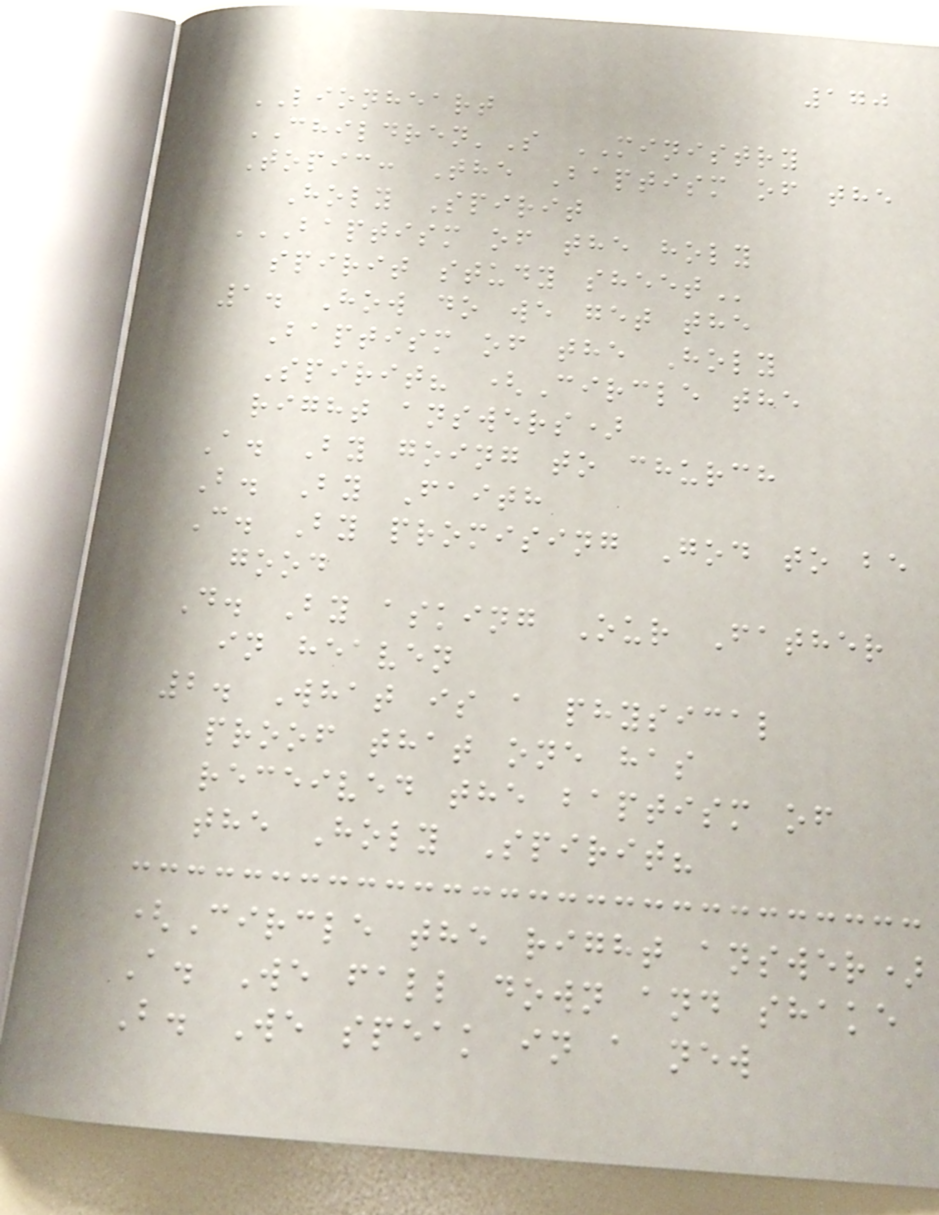170
LIONHEART
CHILDREN'S MINISTRY
Topic: The Baptism of the
Holy Spirit
BAPTISM OF THE HOLY
SPIRIT STUDY SHEET
1. How do we get the
Baptism of the Holy
Spirit? (Circle the
right answers)
A. By going to church
B. By Faith
C. By promising God to be
good
D. By asking Our Father
in heaven
2. What is a physical
proof that one has
received the baptism of
the Holy Spirit?
(Circle the right answer)
A. We fall down and shake
B. We speak in a new
